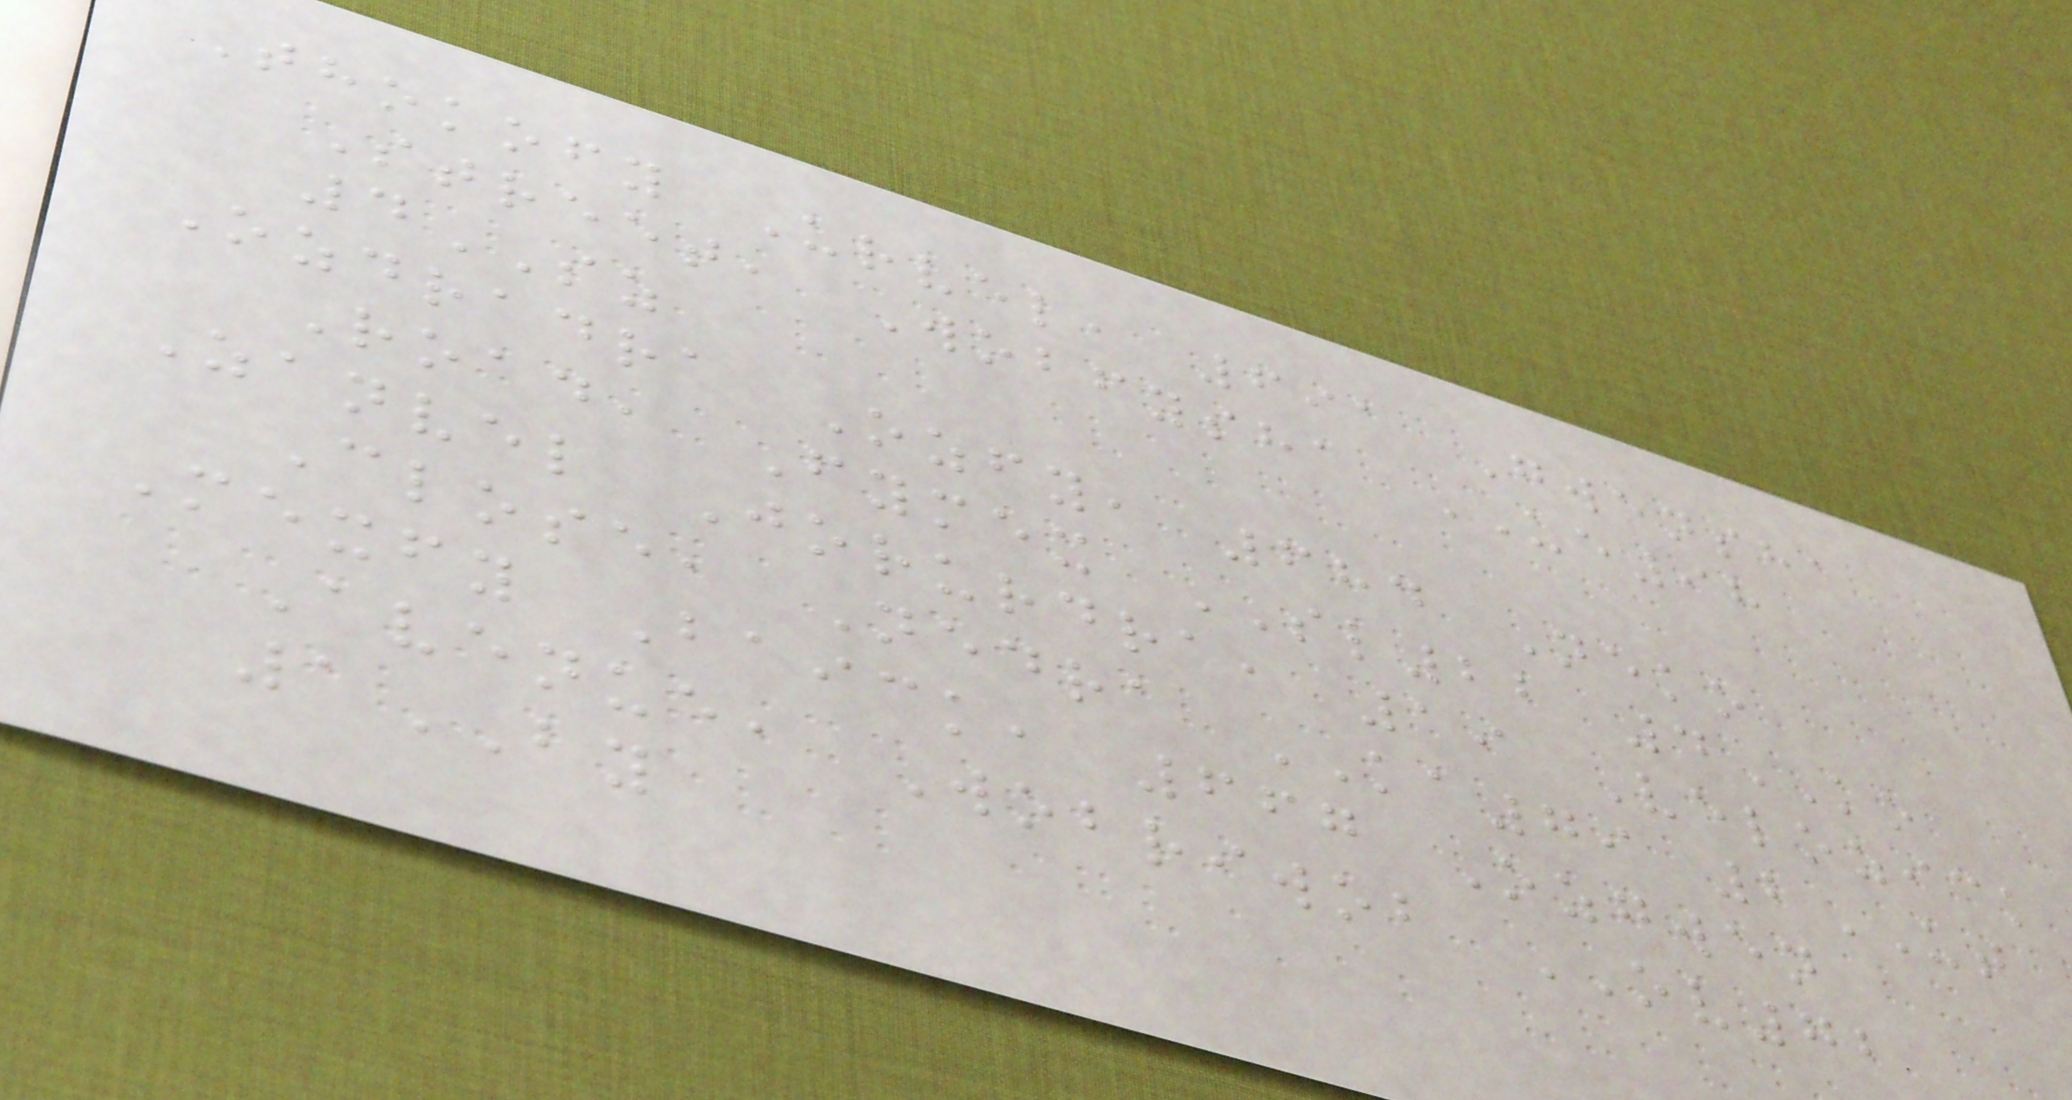Thokofy Urvel, 691 Gwensha
Street, Wobfysha UE98
4SZ
Ozdradra Ozfy, 684 Neko
Road, Fymex SL22 4KO
Zanvel Jorurdra, 19 Velozick
Close, Nedra KA79 2UT
Mexfy Baick, 667 Ozgwen
Avenue, Wobriwob OV72
1BY
